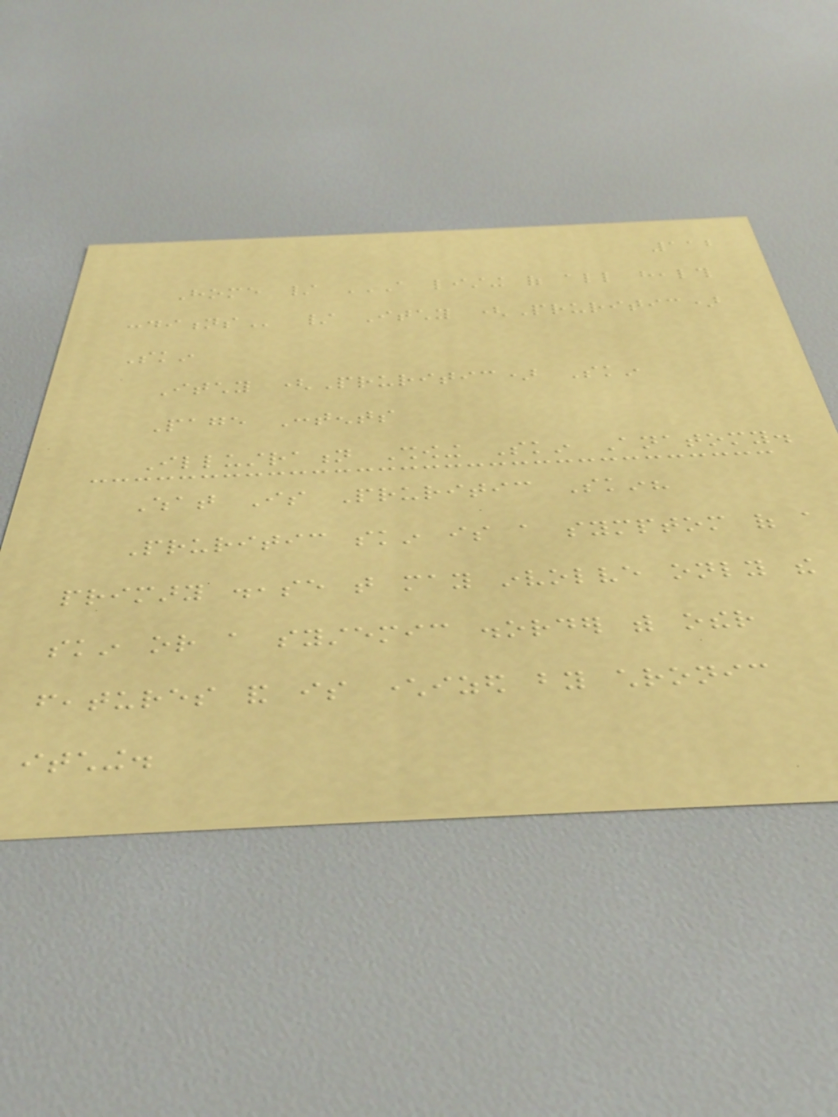112
Home / A LISTING OF ALL HEALTH
CONDITIONS / Itchy (Pruritic)
Skin
Itchy (Pruritic) Skin
Page Contents
Illustration Showing Skin Anatomy.
What Is Pruritic Skin?
Pruritic skin is a symptom of a
primary disease that may involve only the
skin or a systemic disorder with other
features and is characterized by chronic
itching.
